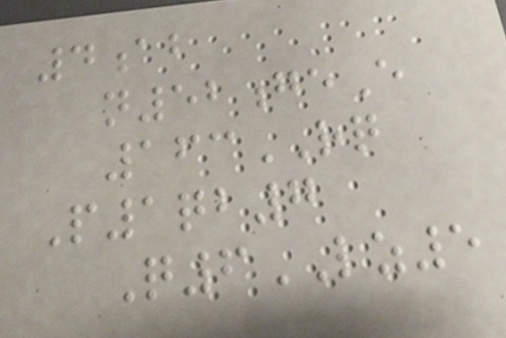4ab
n52geE
163RQ
P1qb7
Q6LZ5
